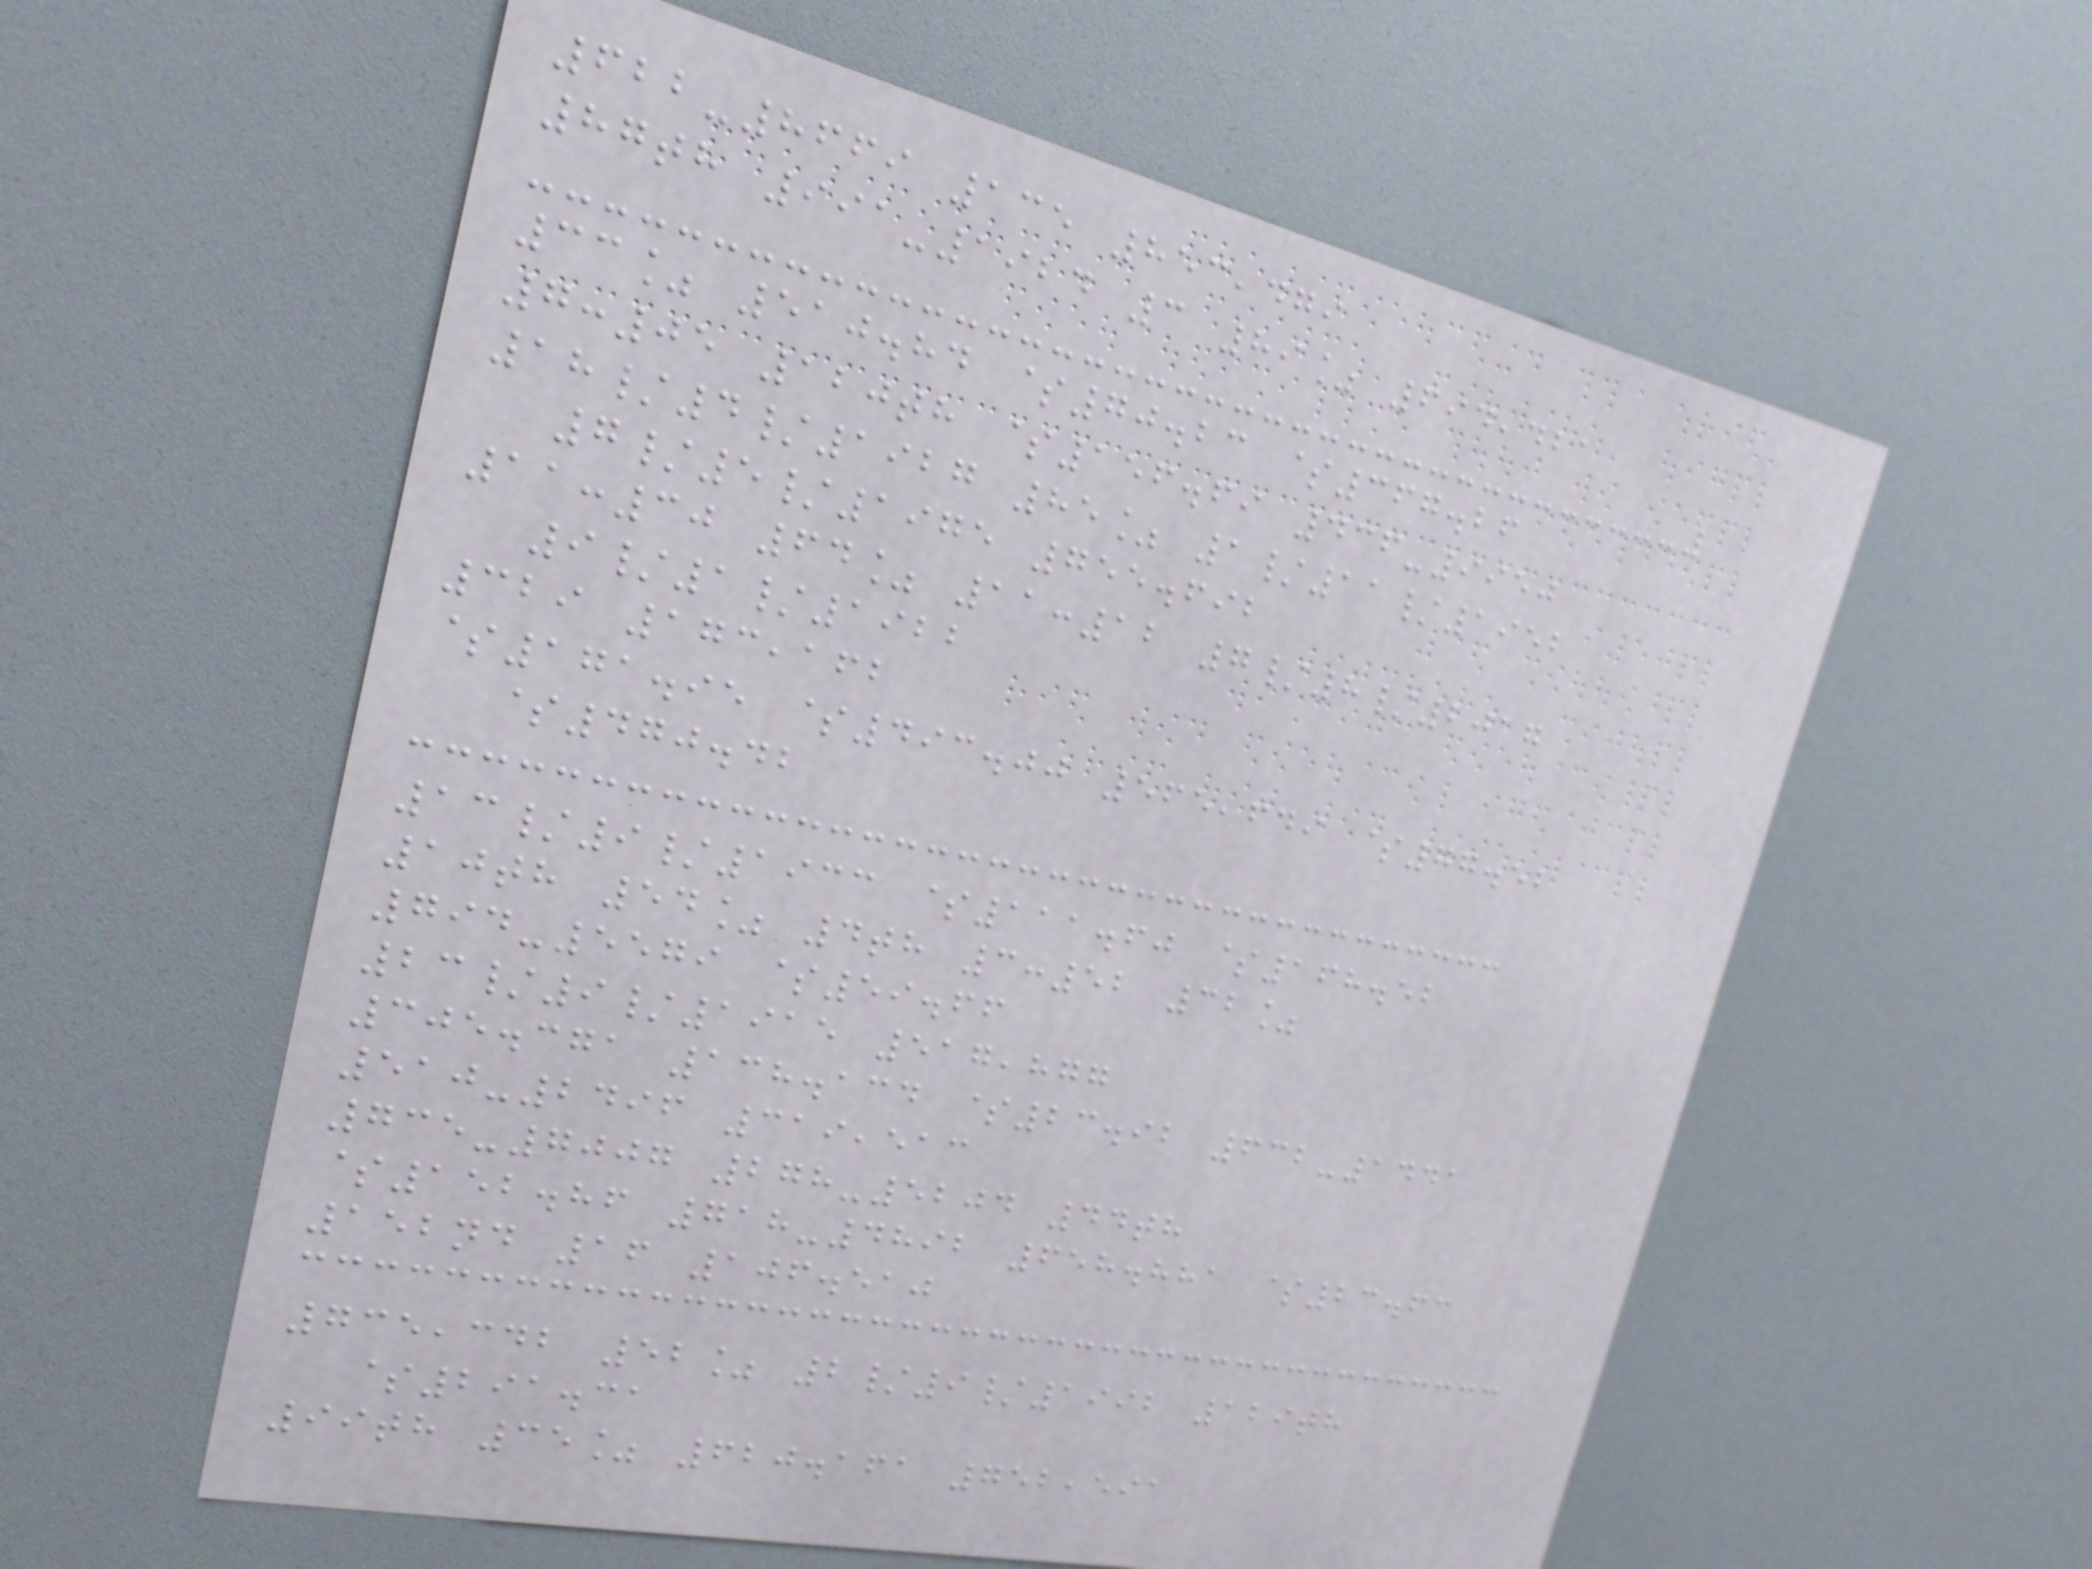622-8669 135 853,479
87th 991-1924 3 89% 694,421
33% 510.84 $70.23 $367.26
7:05 120th $156.69 436-9950
18/4/1927 85% 1/11/1952
7/5/1975 755.692
11:30 64% 11:12 7/8/2017
9/1/1922
329 173,162
$171.95 $493.00 565,649 $77.52
$470.42
13/9/1933 $111.60 $168.52
10th 54% 4th 3:52 32%
794-5579 $59.66
23/9/1915 517,877
305.371 138.134 $23.92 632-1441
510-2496 319,513
735-7007 278-5204 44th
$152.86 718-4892 658.881 $23.63
152nd 16 106.510
735,342 52% 2/9/1992 129th
$291.31
99th 35% 620.161 752,591
